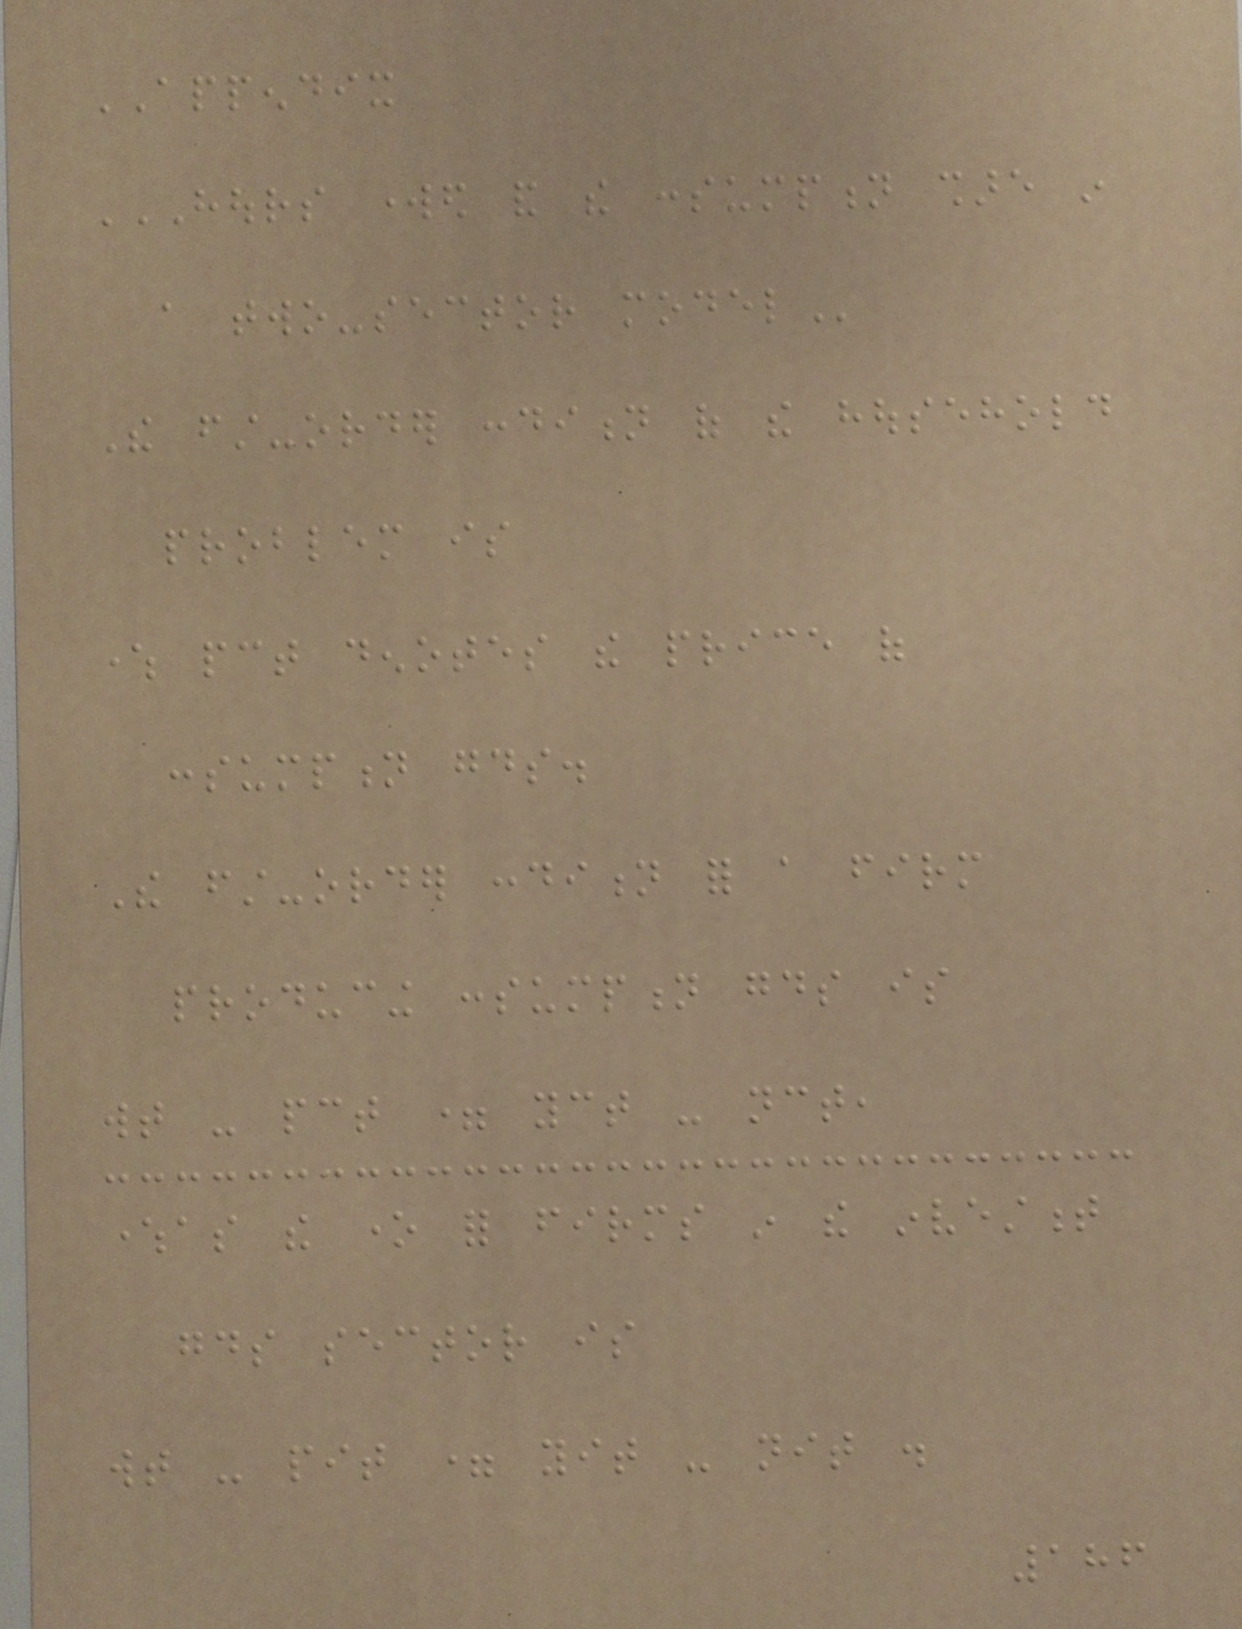APPENDIX
HOURS WORKED AND THE CONSUMPTION SHARE IN
A TWO-SECTOR MODEL
The first-order condition of the household
problem is
where pct denotes the price of
consumption goods.
The first-order condition for a firm
producing consumption goods is
wt - pct = yct - nct,
whereas the one for firms in the investment
goods sector is
wt - pit = yit - nit .
186
